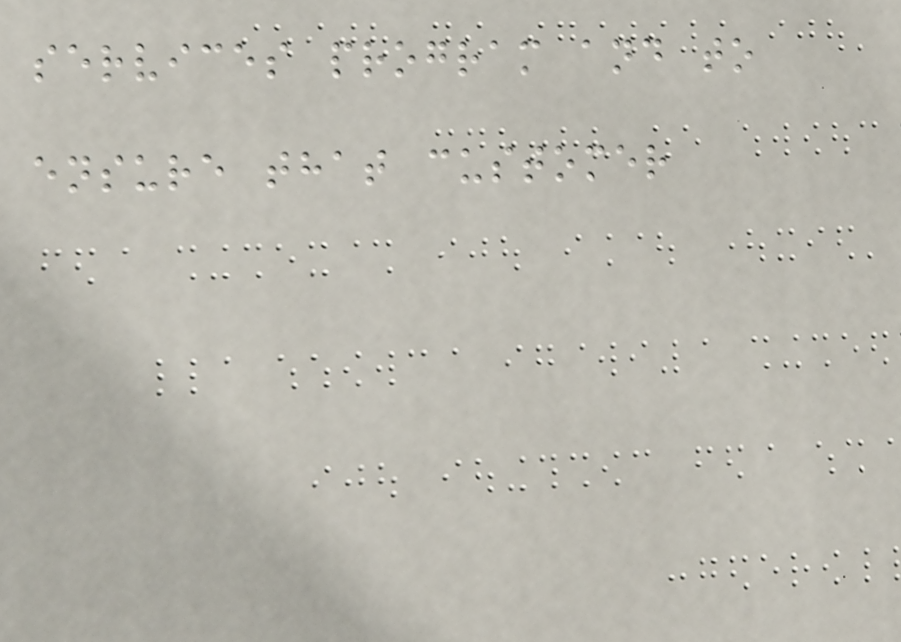services program and to
ensure that customer
